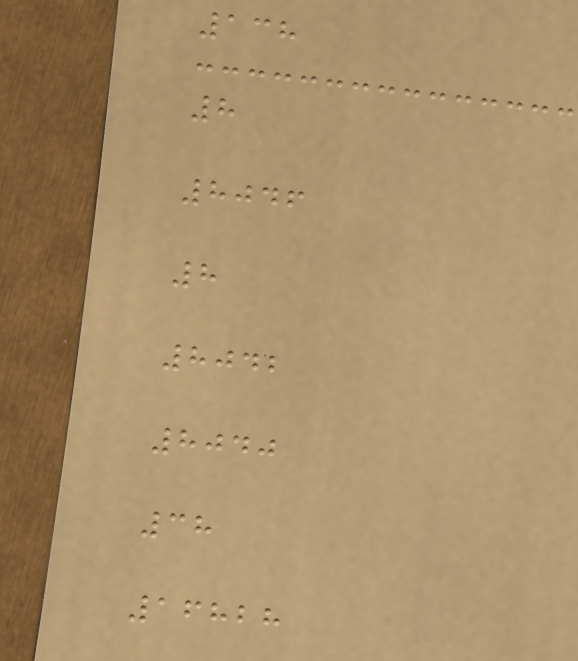138
8
8046
8
8042
8040
38
16828
